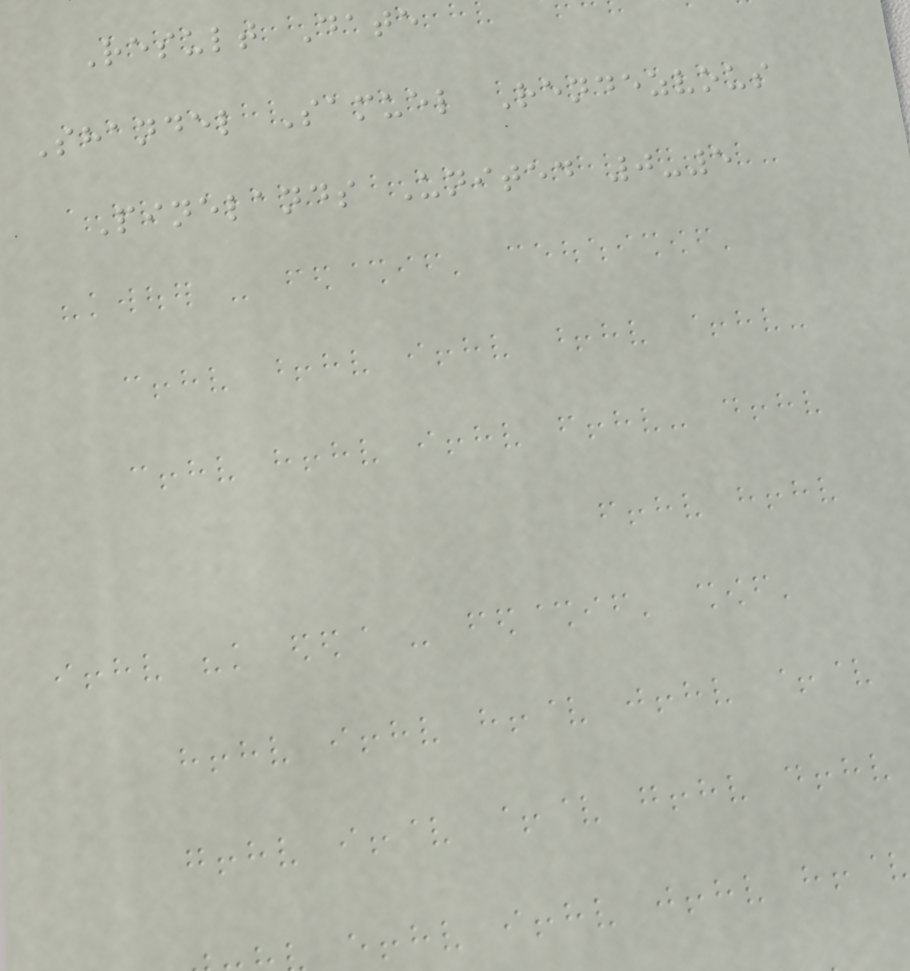Result Date
Shandel Samuel Rendezvous
Pinelands United 0-5
